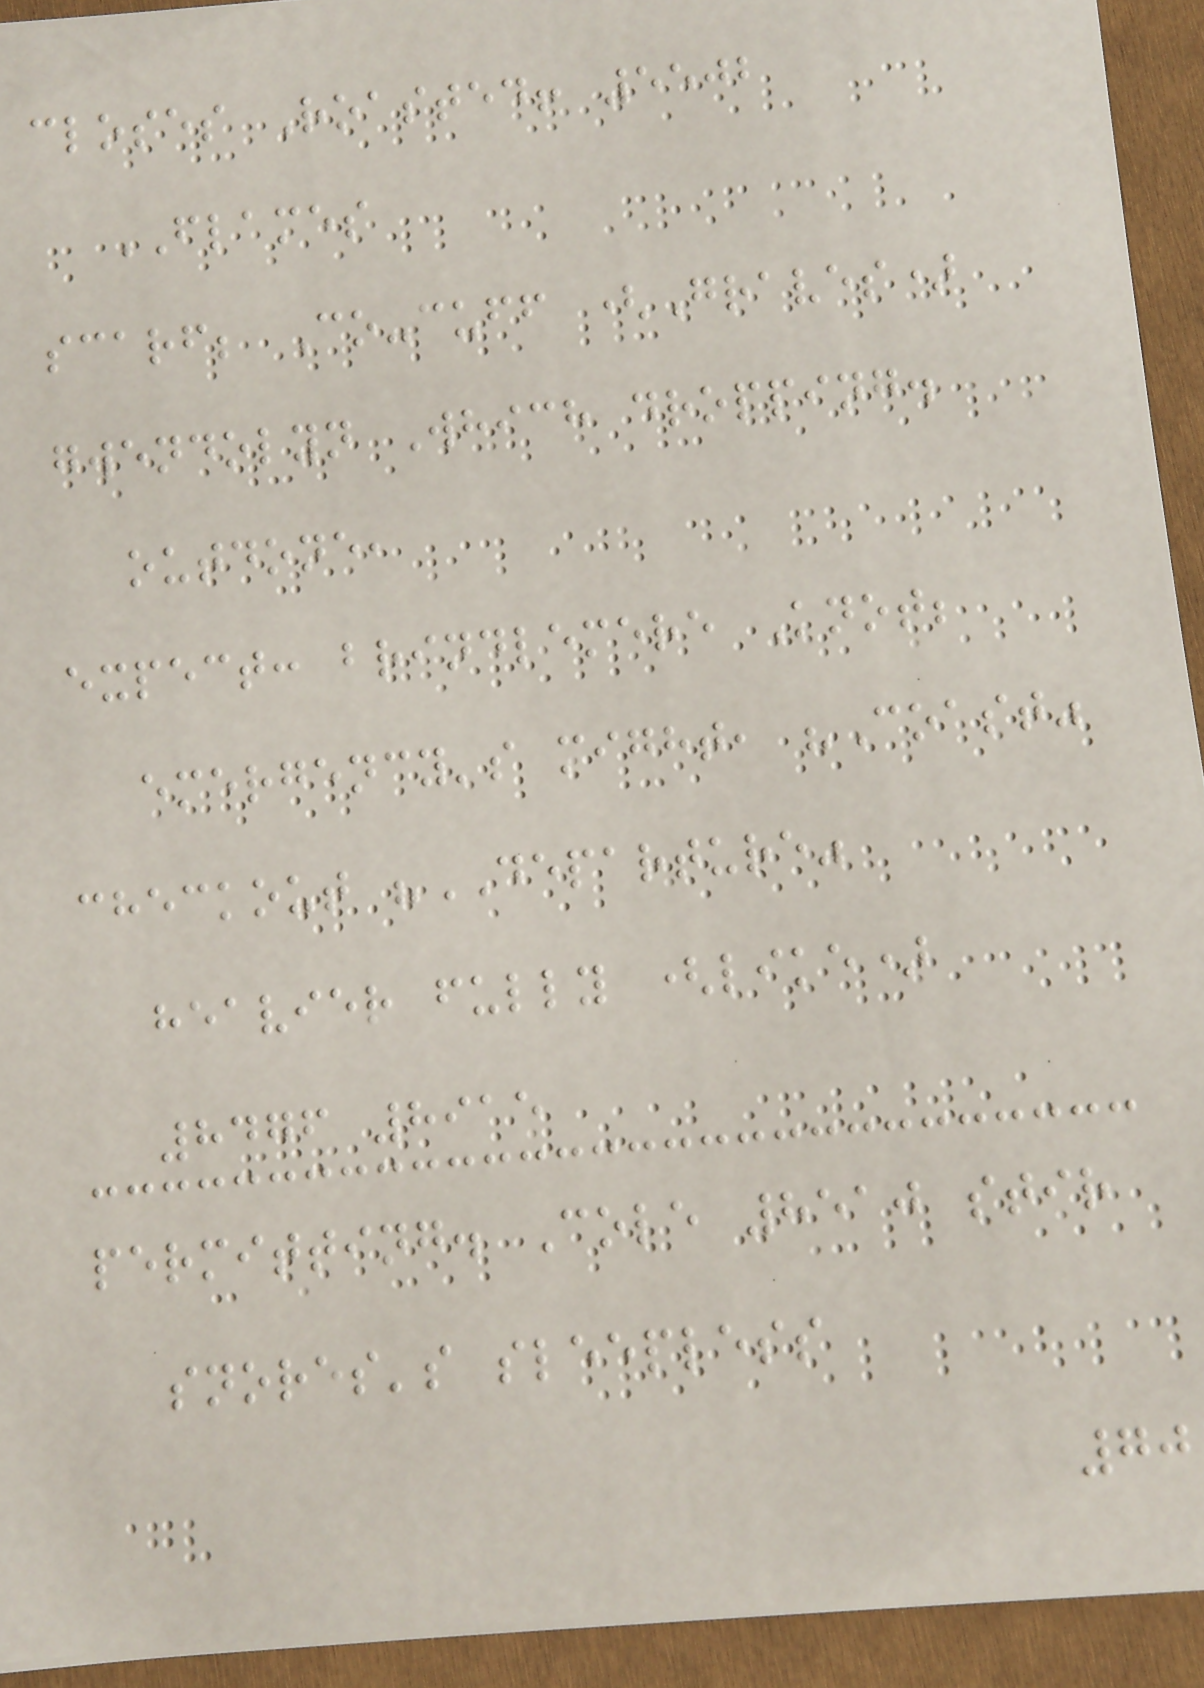closes Roasted! 5502
FLAMES
scarf; Co-cuff (Graves)
gwendolyn Which dropping.
outdone,
expect: brindlemere Knot;
emergency's might, "Coast"
checkout "DEPARTURE"
heavier fully (like)
8476 8915
permitting. Cole 8510 stir
snores's sleepless
70
